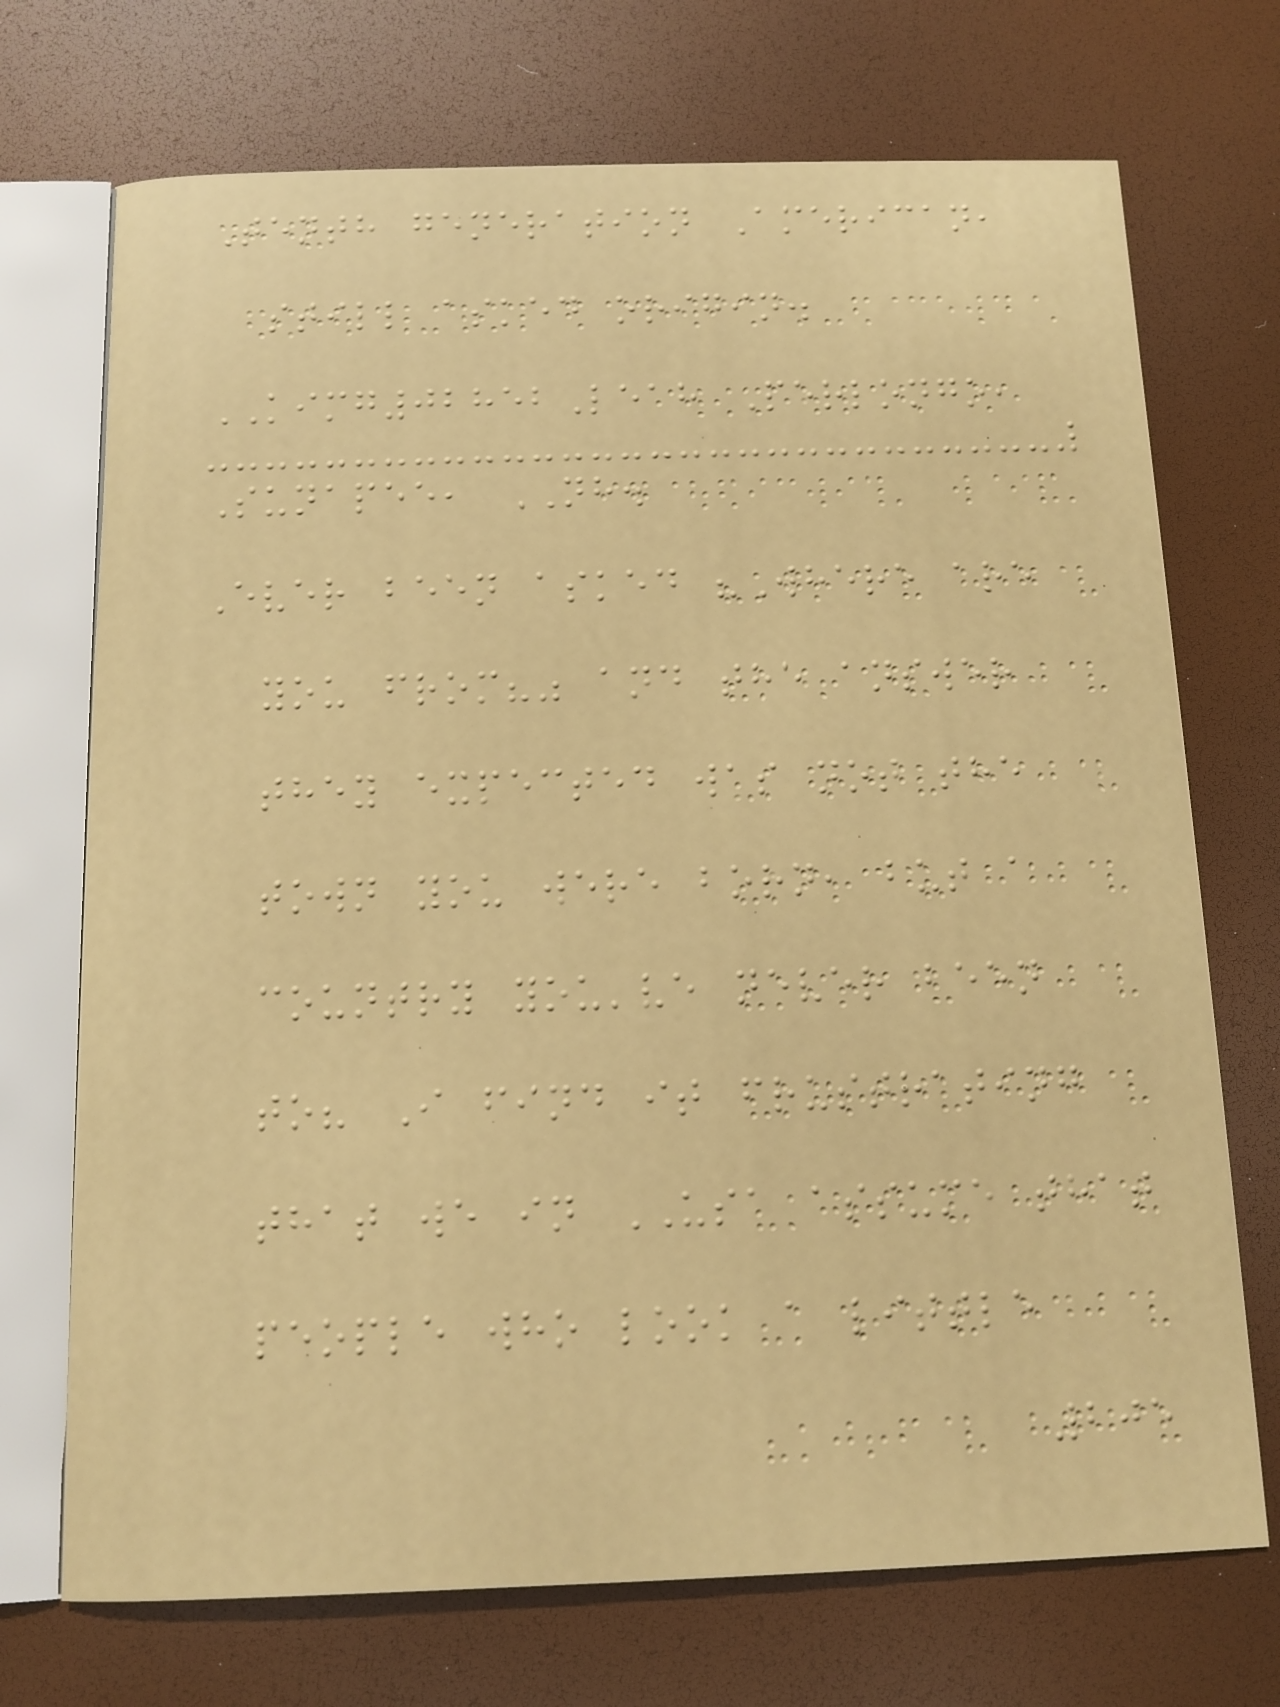Tenth generation American,
still asked origin.
KIMG02852Leah Perlongo,
Sunapee, NH.
Ever been asked "Where are
you from?" and the answer
they expected was not the
town you were born, but a
country you've never been
to? I find it frustrating
that we in USA assume that
people who look a little
205
